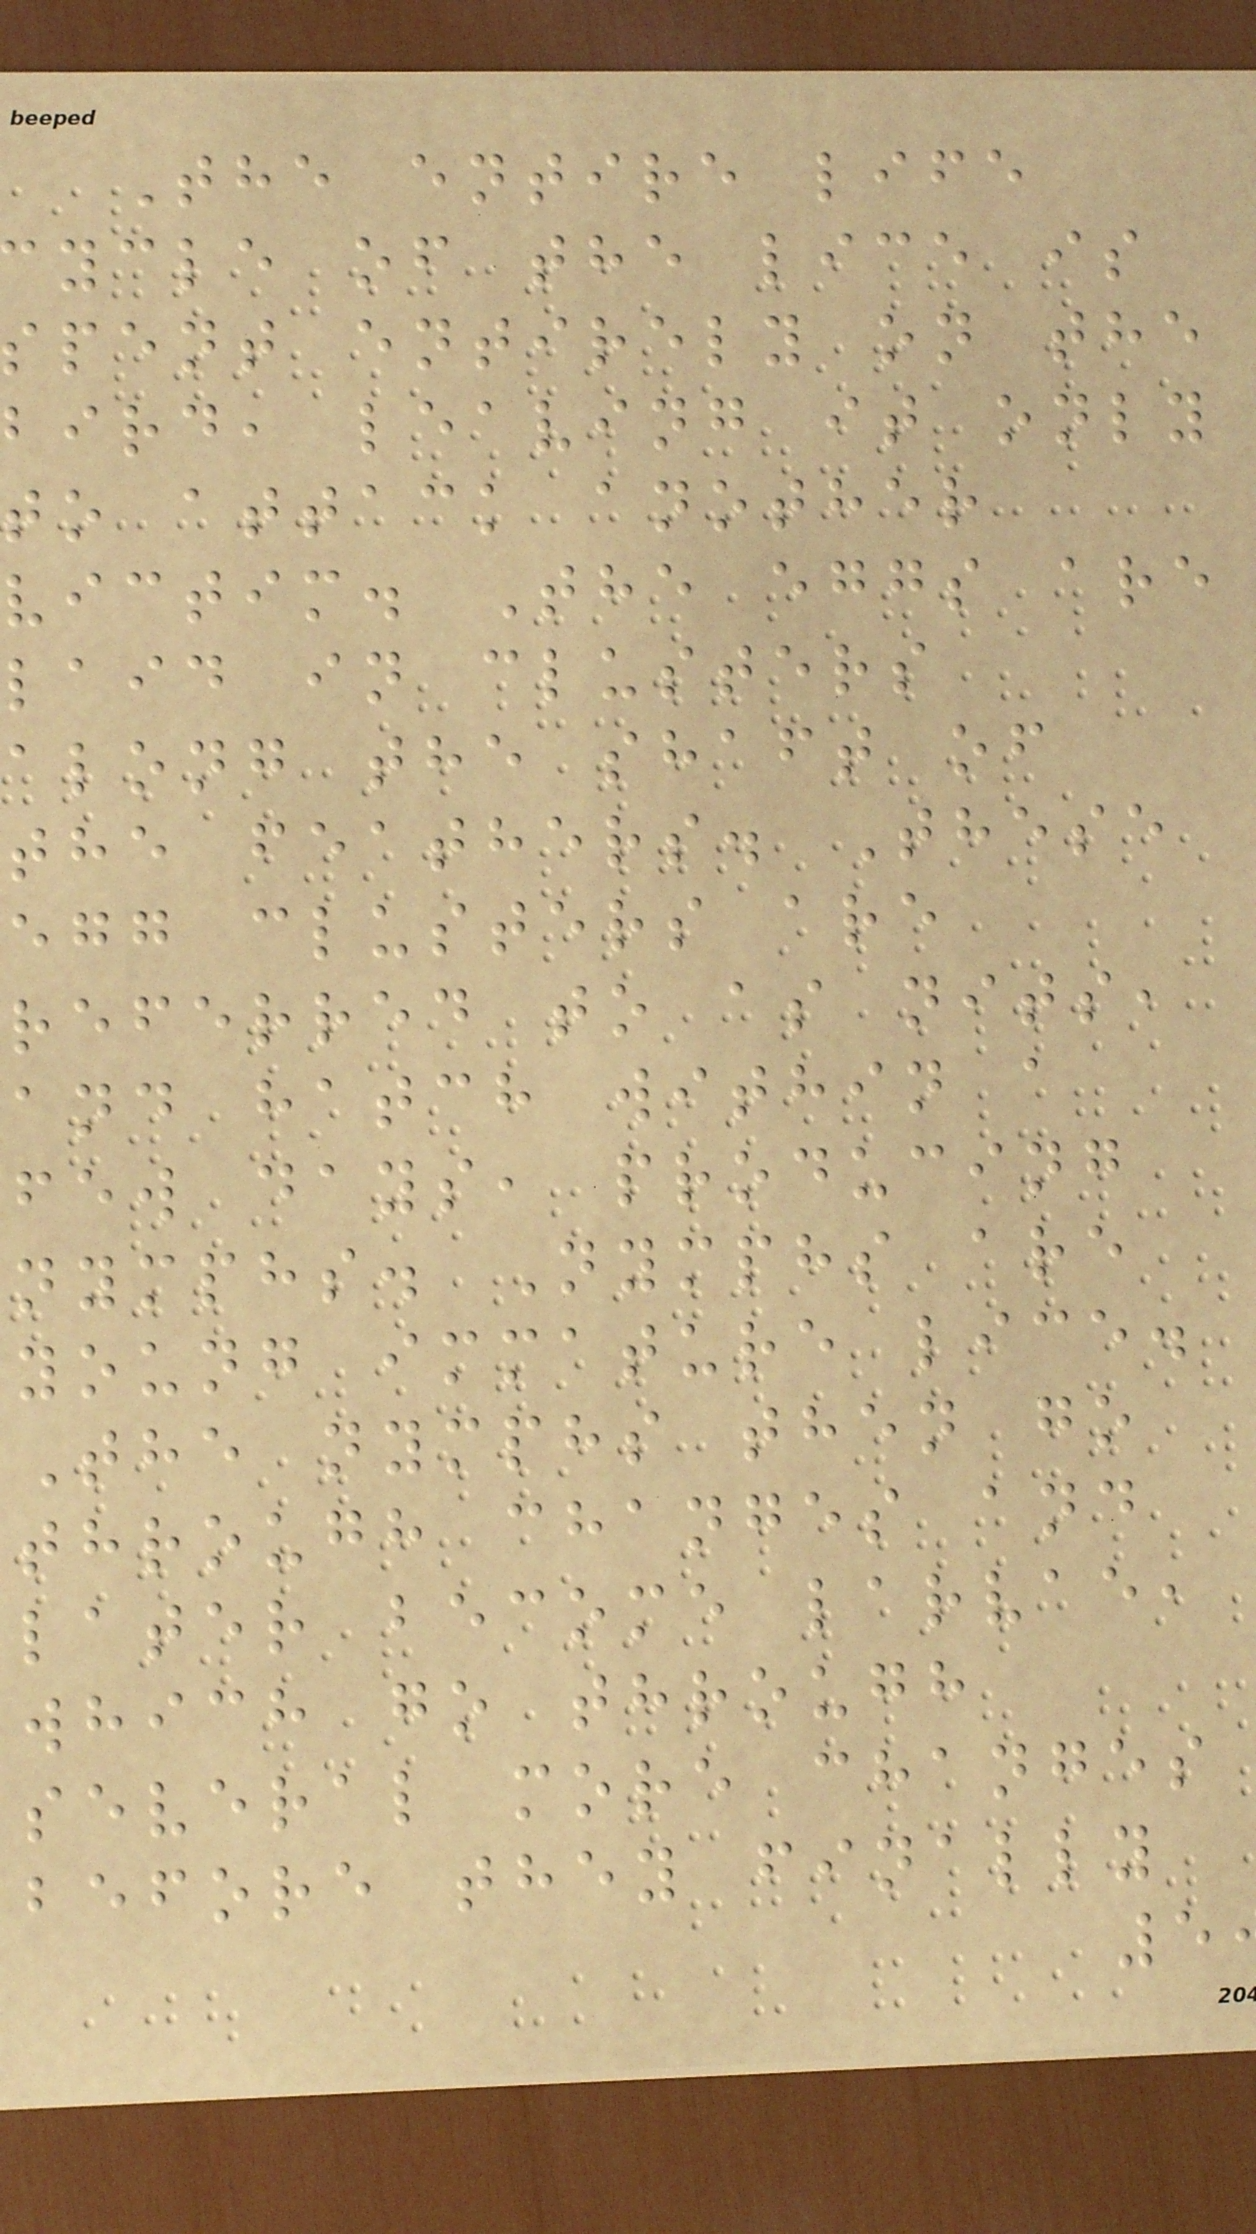The entire life
ycle of the lice is
spent entirely on the
bird, leaving it only
to attack another
victim. The eggs are
laid in clusters
along the shaft of
the feathers. These
egg clusters are
referred to as nits,
and hatch within a
few days, producing
nymphs. Nymphs are
young immature lice.
The nymphs then go
through changes and
later become larvae,
which go through
several more changes
before they finally
